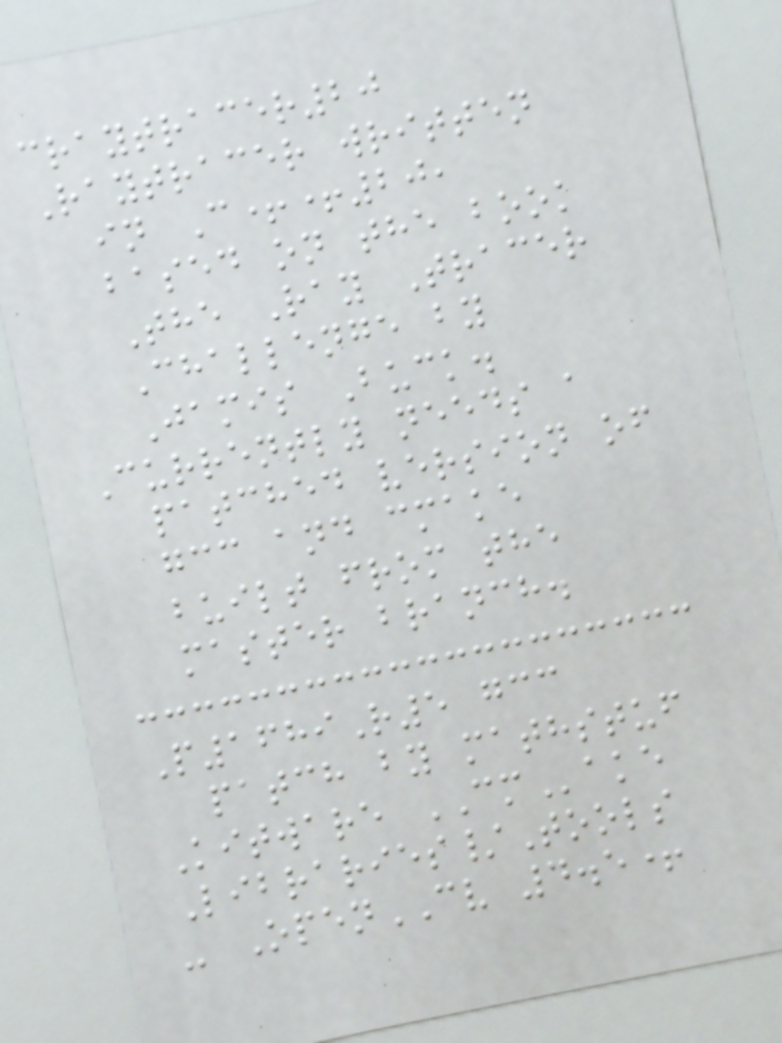craytracer20
Raytracer written
in C++20,
based on the book
The Ray Tracer
Challenge by
Jamis Buck.
Currently needs a
patched version of
gcc and cmake
built from the
master branch.
P1689R5 gcc
patch by mathstuf
Kitware CMake
Libraries/Tools
- OpenCV 4.5+
